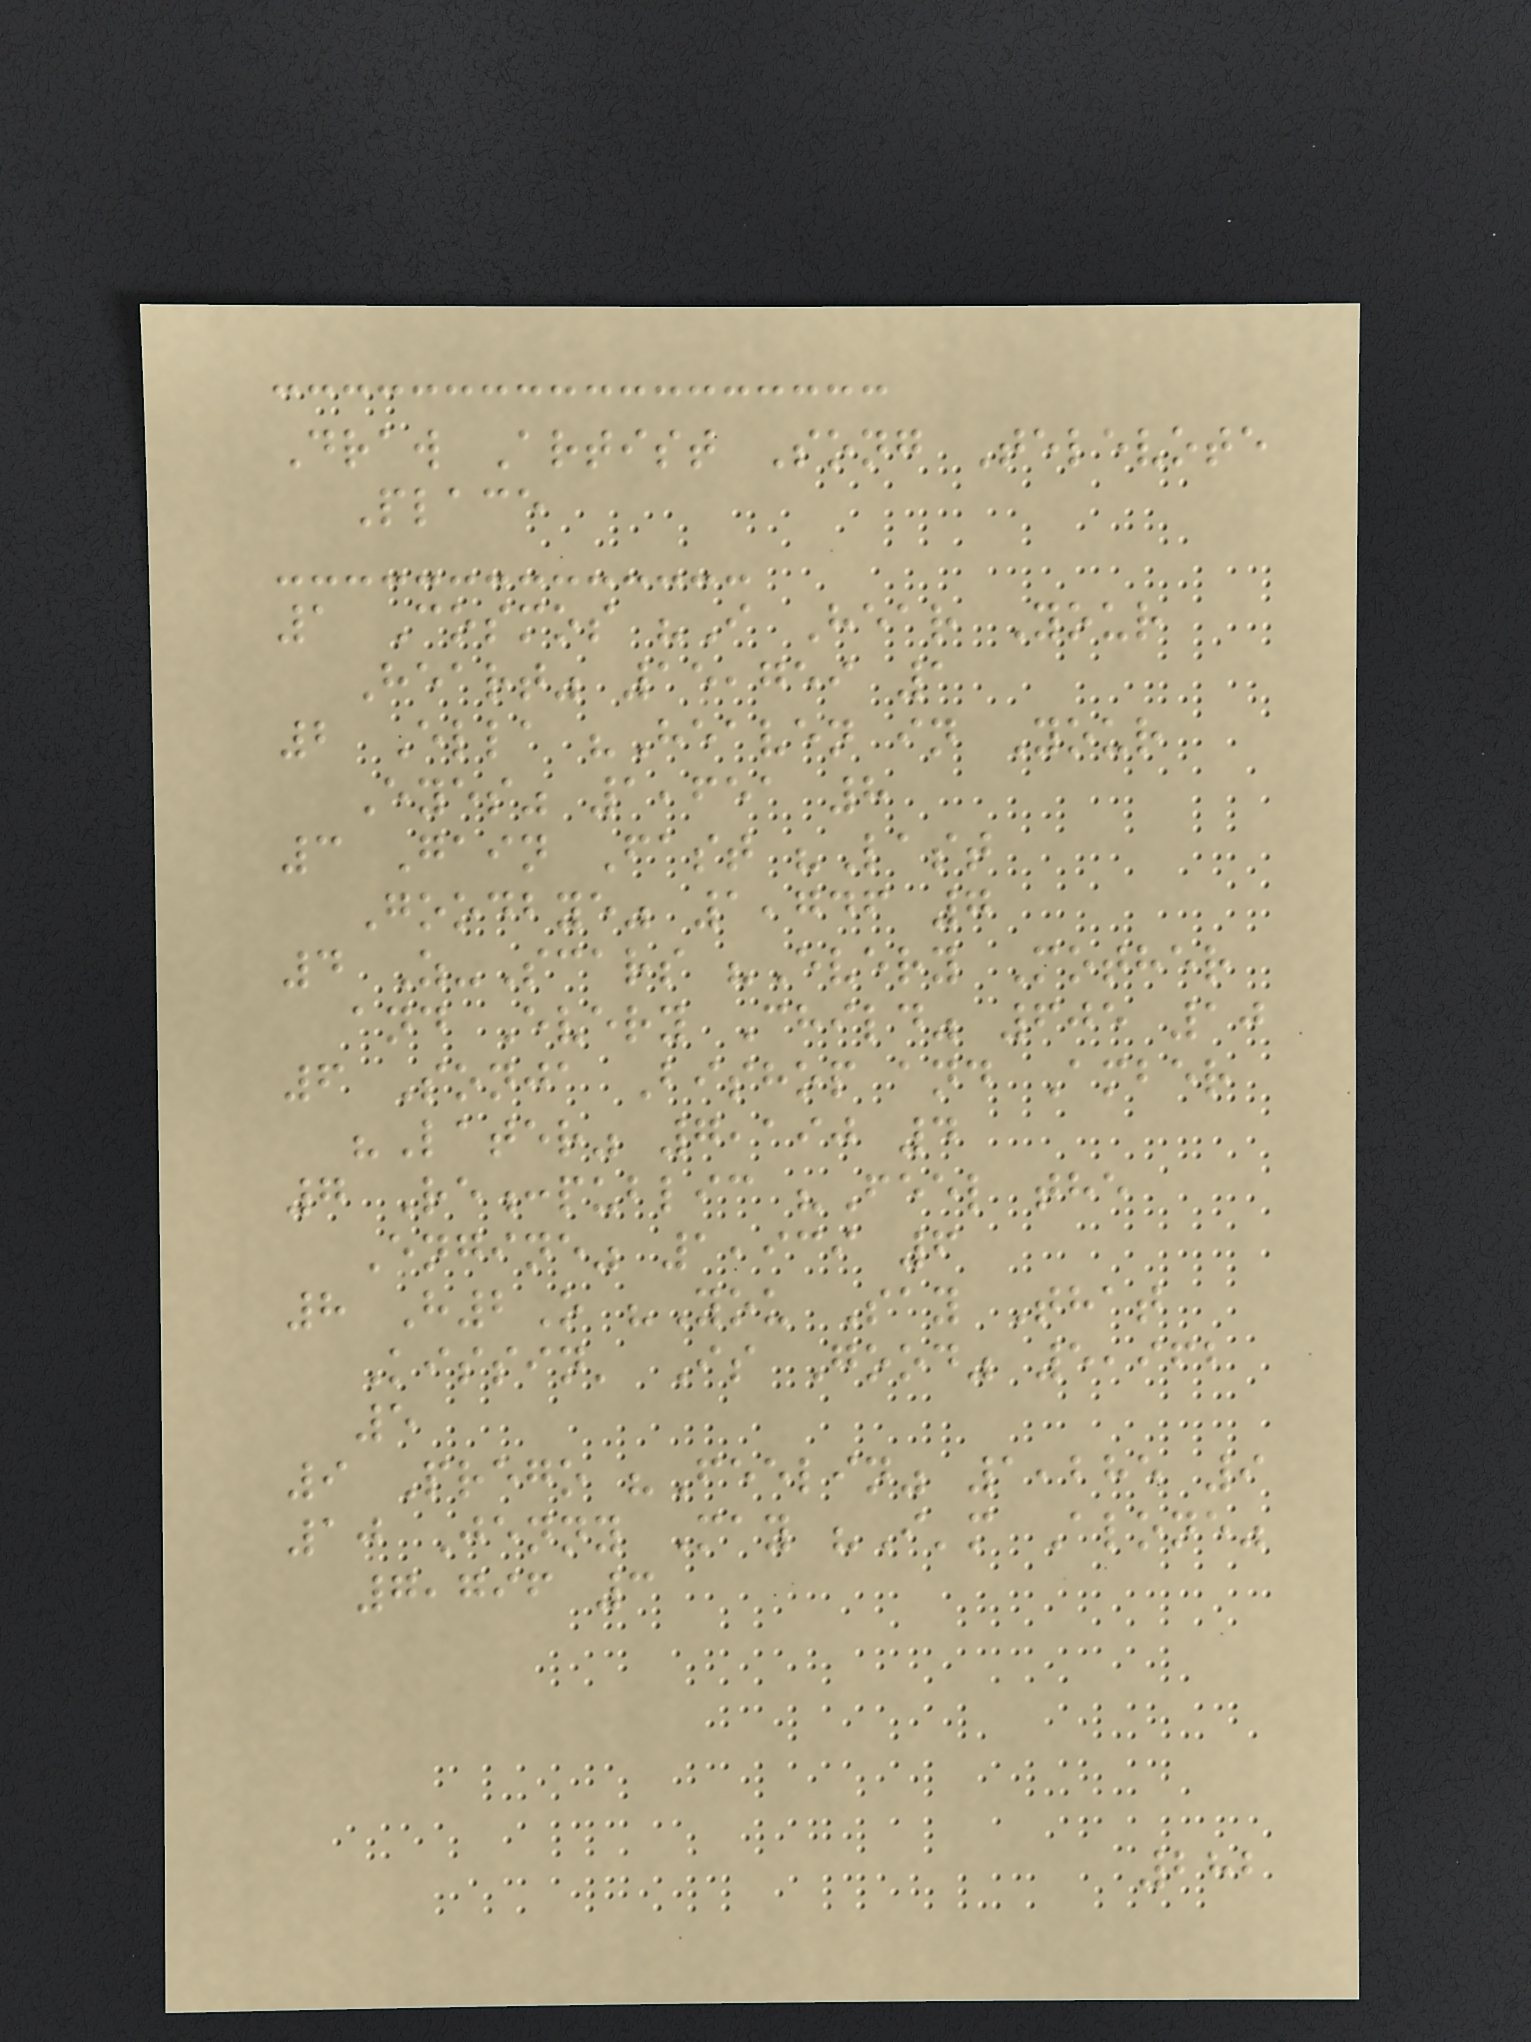Draw Artist Song Televote
Place
1 Cosmos "I Hear Your
Heart" 15,759 1
2 Ella "Heaven in Your
Eyes" 1,651 8
3 Gain Fast "Last
Goodbye" 1,746 7
4 Z-Scars "Every Mother
and Every Child" 605 10
6 Sonja Bishop and Amber
"Later" 7,190 4
7 Re:public "Feel the
Engine" 1,939 6
8 H2O "You Say That
Kissin' Is Good" 5,962
5
9 Prego "Feelin" 1,285 9
10 Jenny May "I'm Alone"
7,796 3
282
